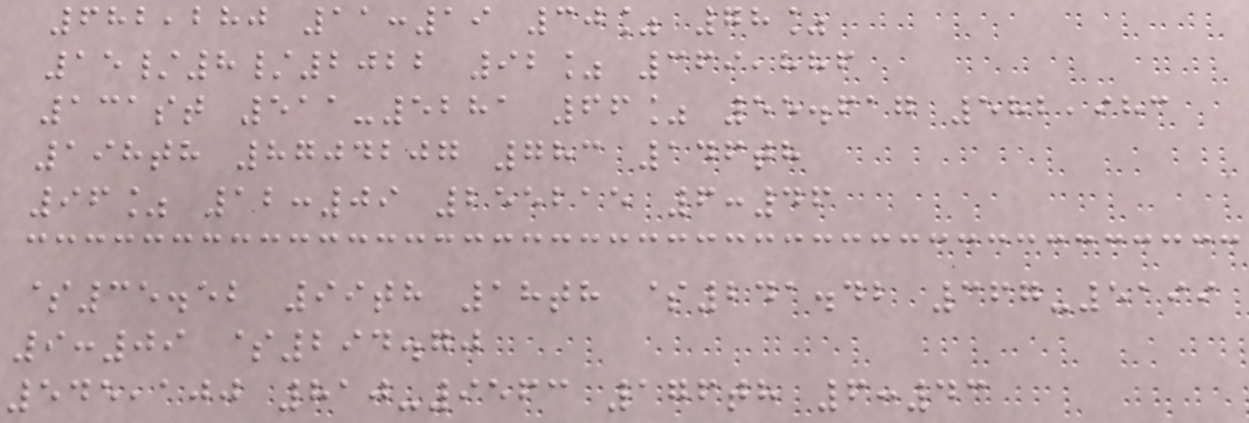682,280 11:19 30% 78%
15/8/2022 92% 369,886
131st 511-5281 66% 55.617 582,983
198th 8704207 783 146th
96% 12:09 255215 6:46
$35.52 99th 18th $241.42 367-5199
9:09 $294.70
545,100 810-9563 176th 6:43
